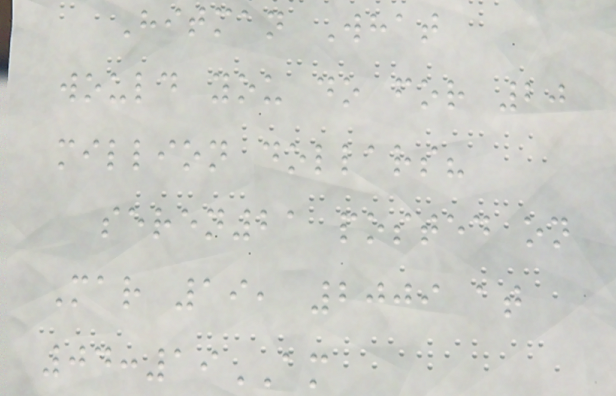Hitman What
would you do for 20
million dollars?
seren21 posted on
Mar 19, 2009 at
04:19AM
